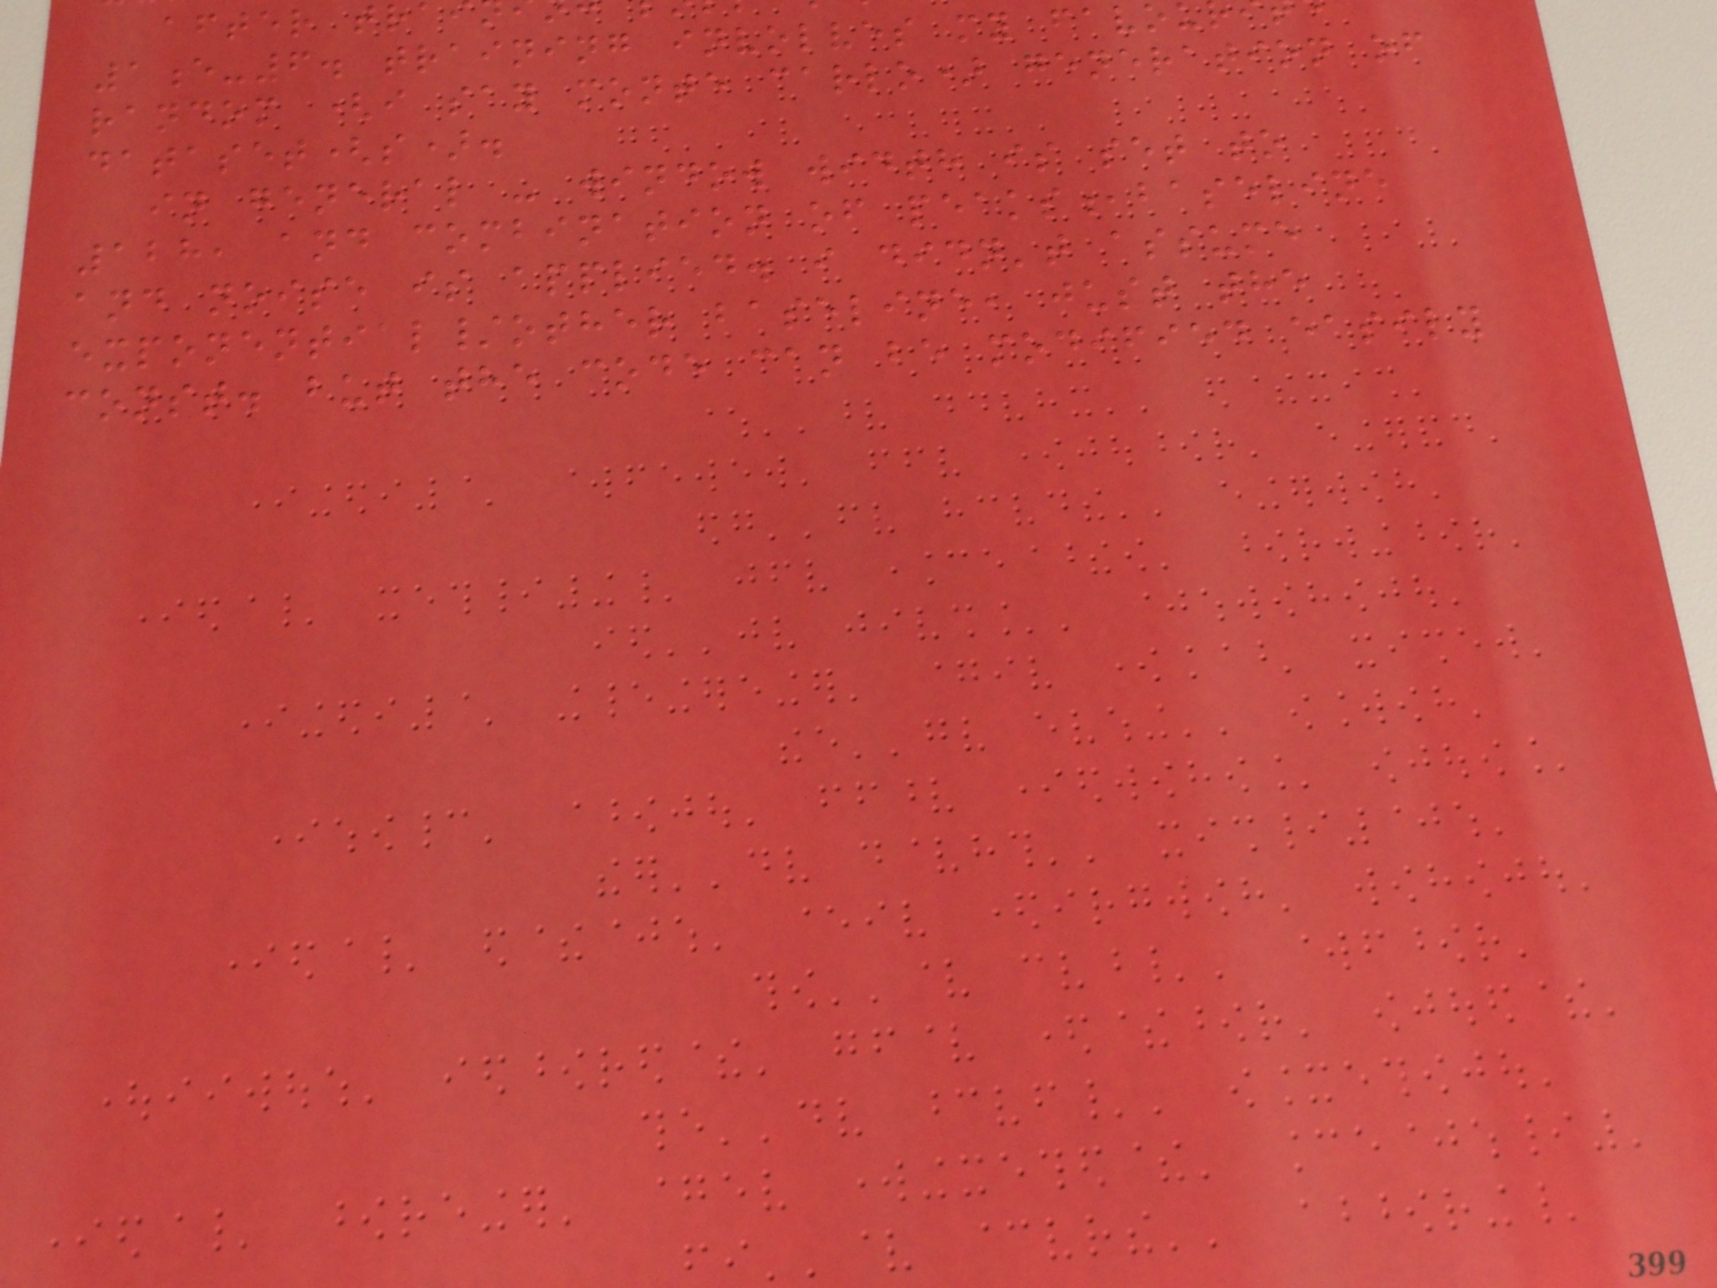1e-6. training involves my favo
random (i say monte carlo) generation of
dataset(s).
in general - window width is set to
128, and combination of peaks,baseline
and noise is applied. i didn't assume
exponential/other baseline, just the
const. but the code can be modified easily
